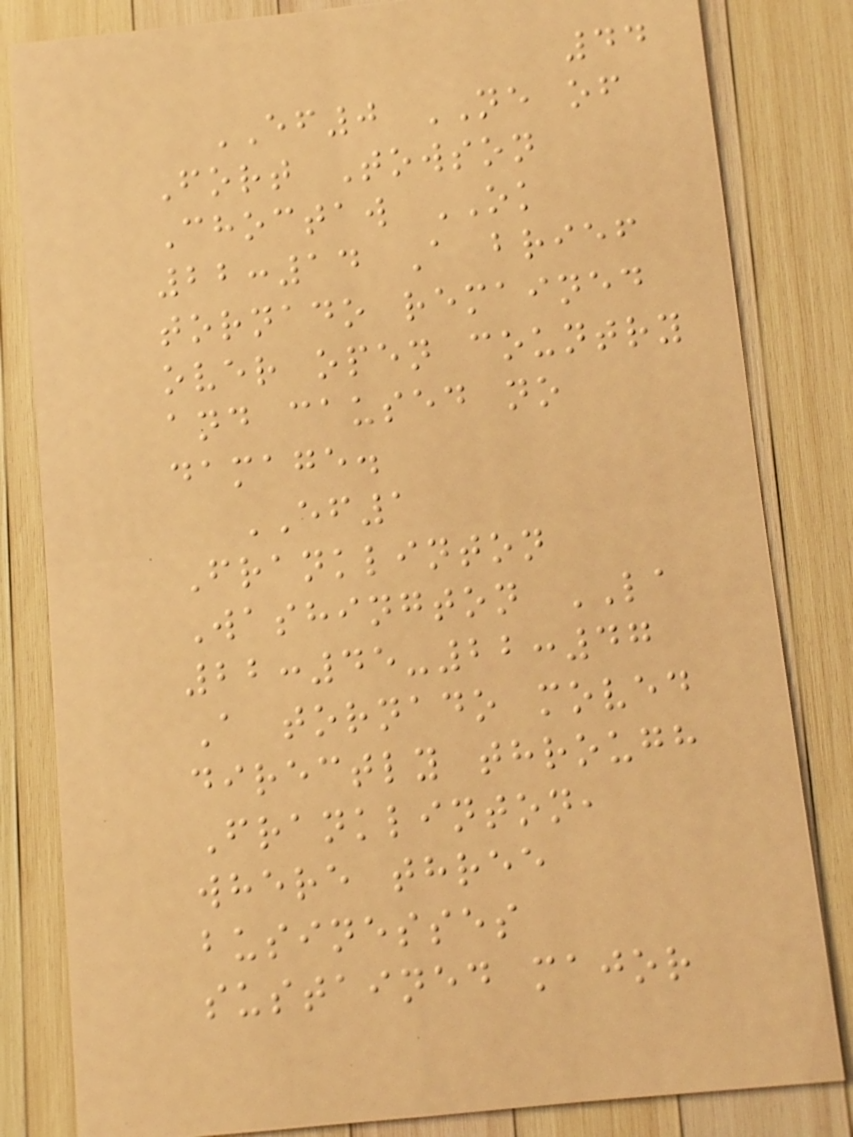44
EF0 NE of
Fort Towson
Choctaw OK
22:14 A brief
tornado remained
over open country
and caused no
damage.
EF1
Franklinton
Washington LA
22:45-22:47
A tornado moved
directly through
Franklinton,
where three
businesses
sustained major
